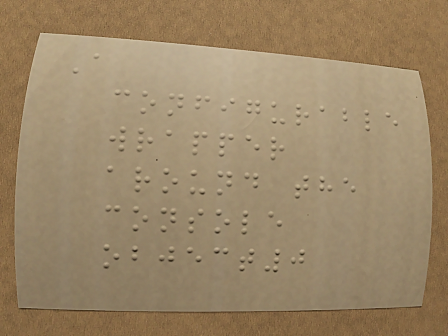A
configurable
wrapper
around the
console
object0
